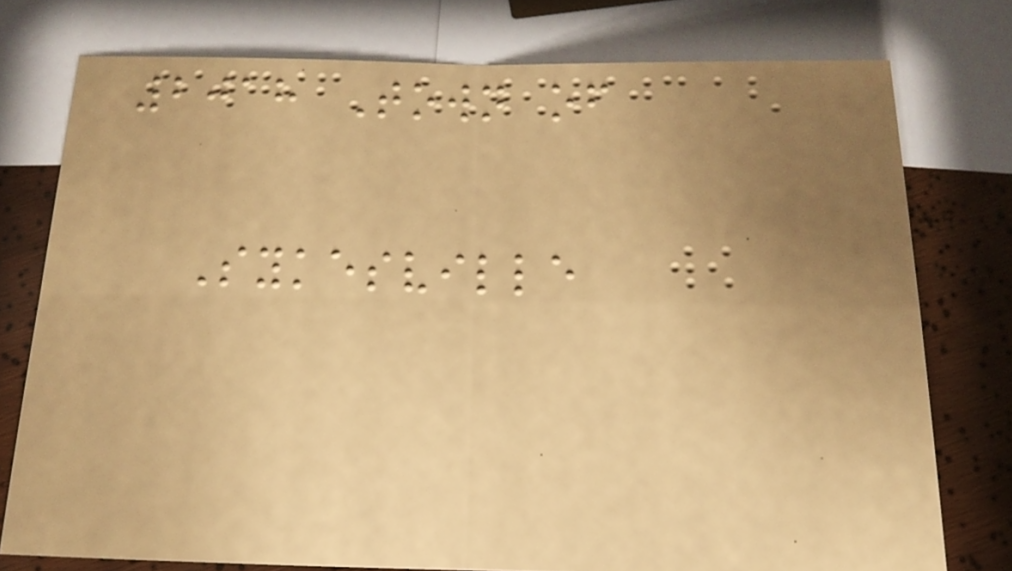2018 Town of
Sykesville
